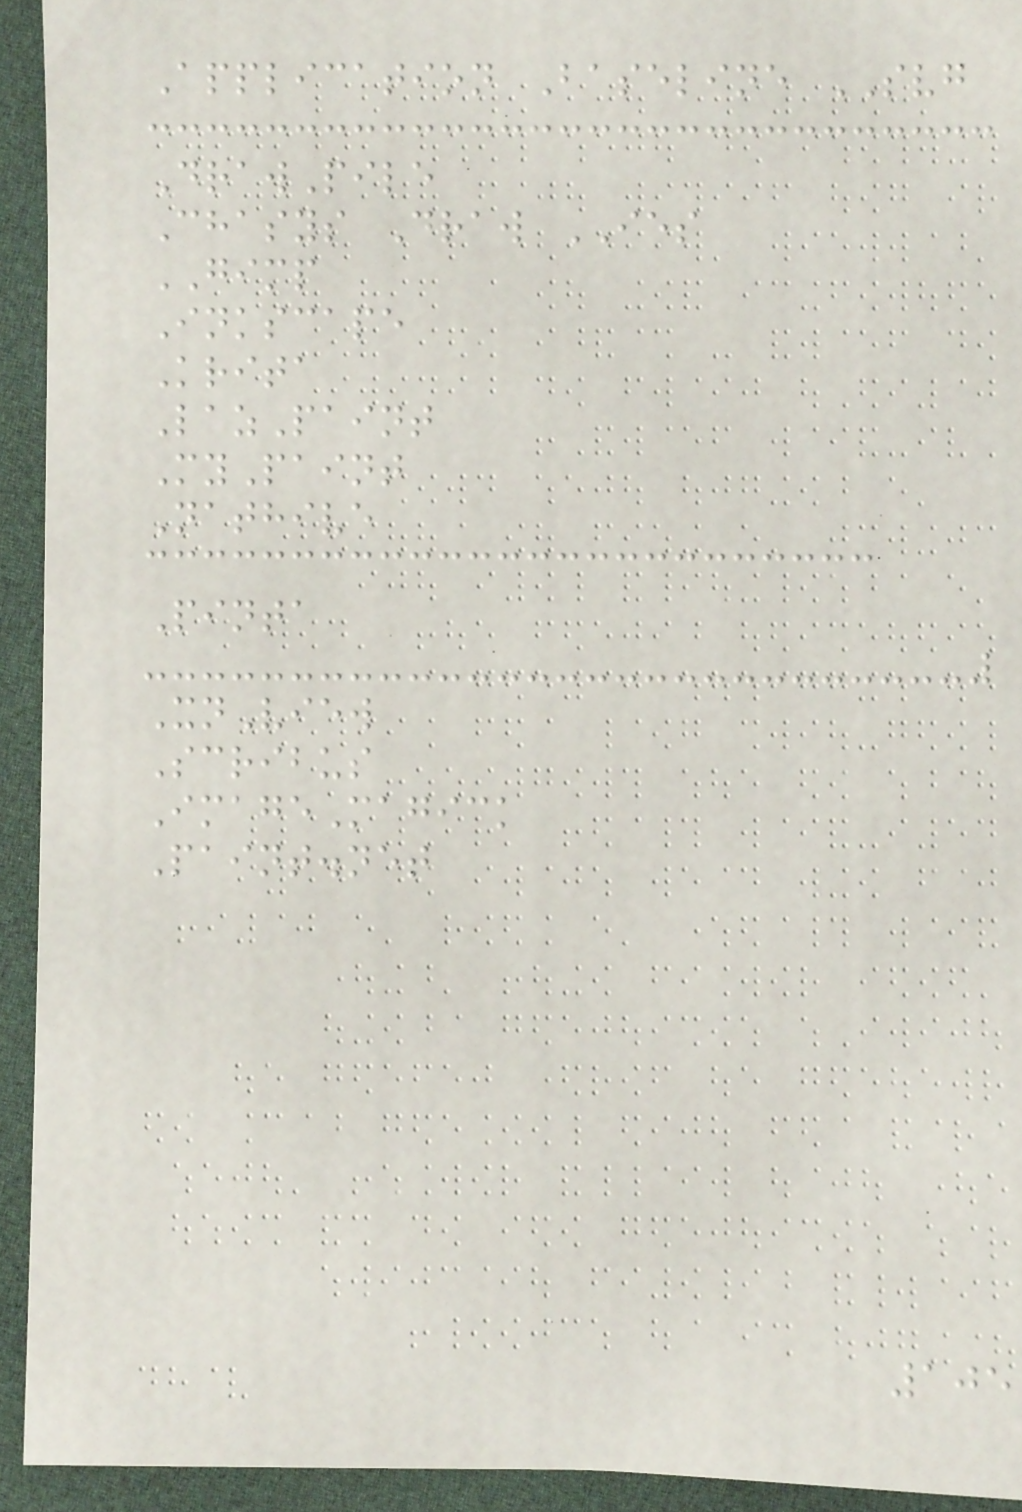Application Baseline SVG
DrawPile
Chasys Draw IES
GIMP
Inkscape
Krita
LazPaint
MyPaint
Nathive
Pinta
XnView
Scribus
ImageMagick
Paint.net
105
